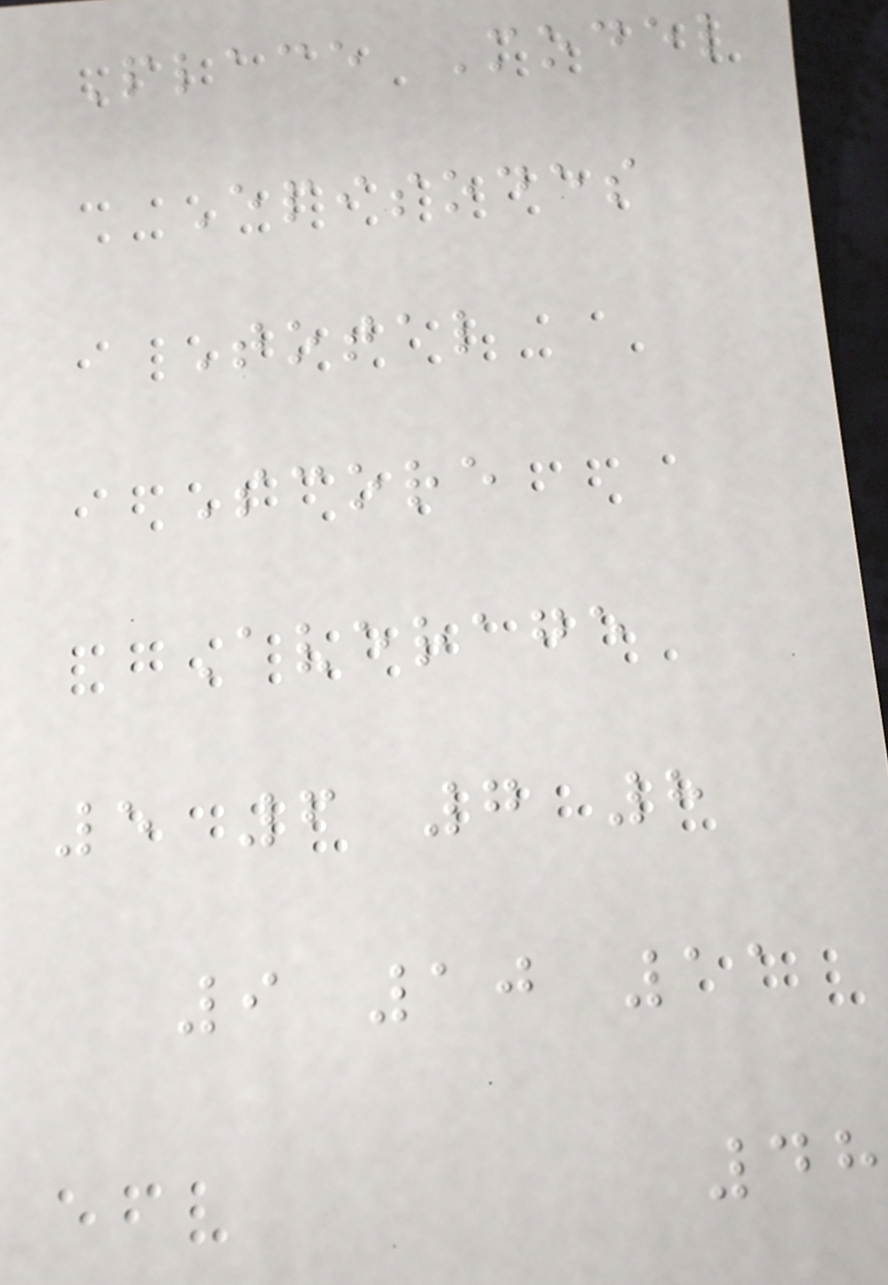Place Model
Episodes
Total
Score
Average
5 6 7 8
9 10 11
48
